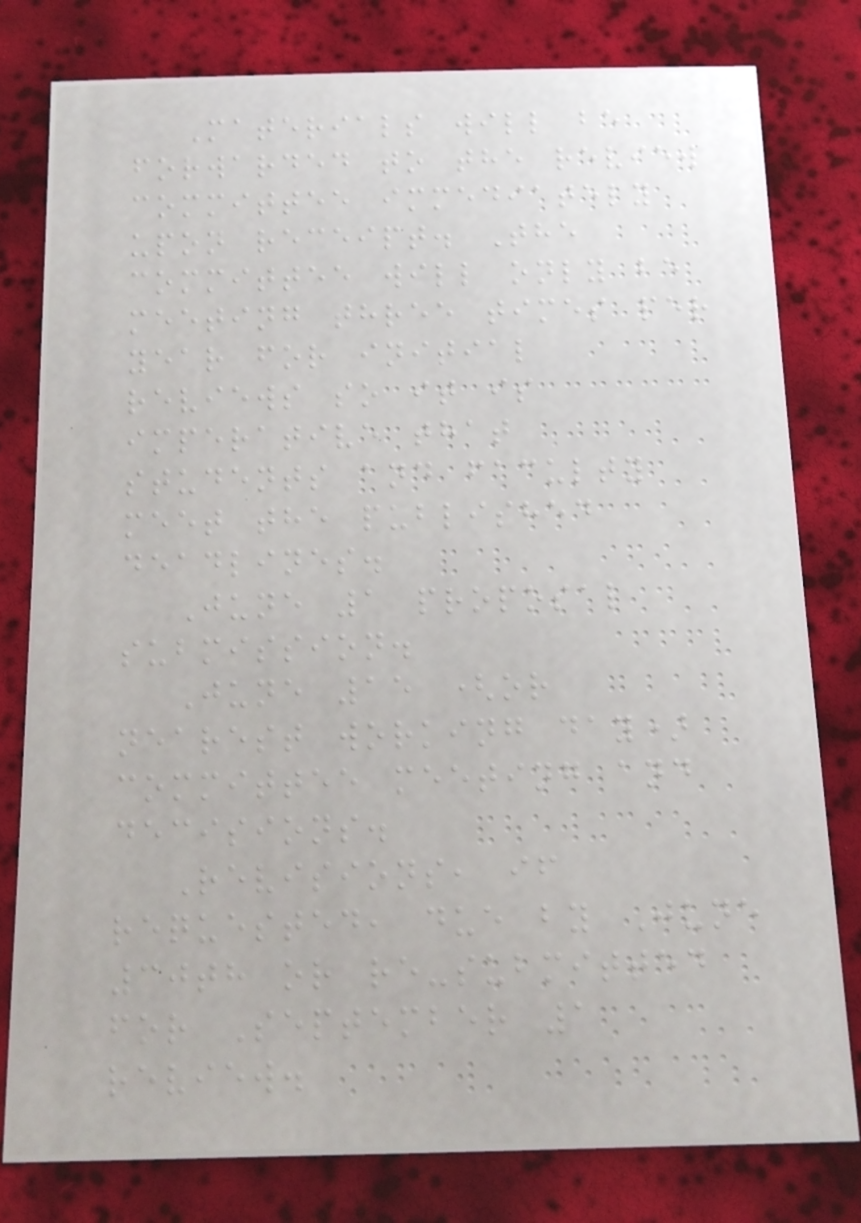Materials will be
forwarded to the review
committee immediately
upon receipt. The
committee will only be
meeting three times per
year for initial
reviews so it is
imperative that
students and faculty
meet the published
deadlines.
June 1 proposal
submission.
June 15 (or
nearest working day)
committee meeting and
decisions.
Revisions, if
requested, due by June
30th or re-submitted
for September 1
review.
